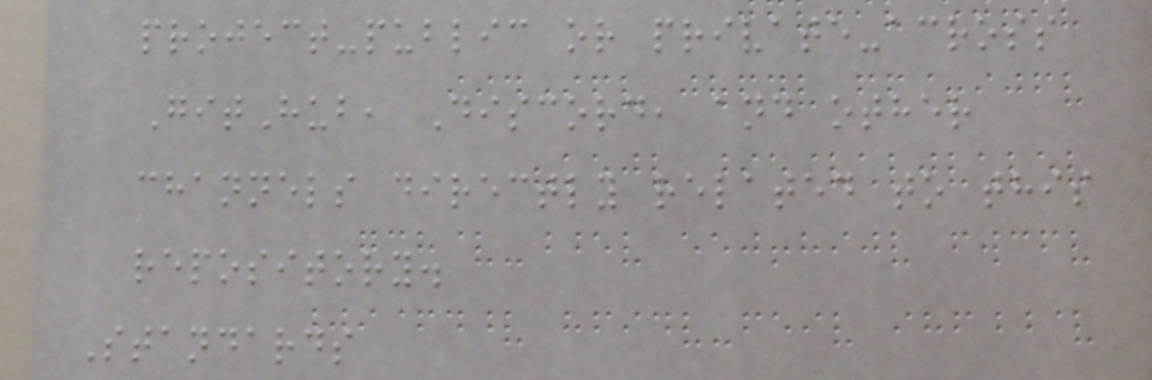project-public or private-across
GitHub, Discord, and other
channels directly related to this
repository.
Standards
